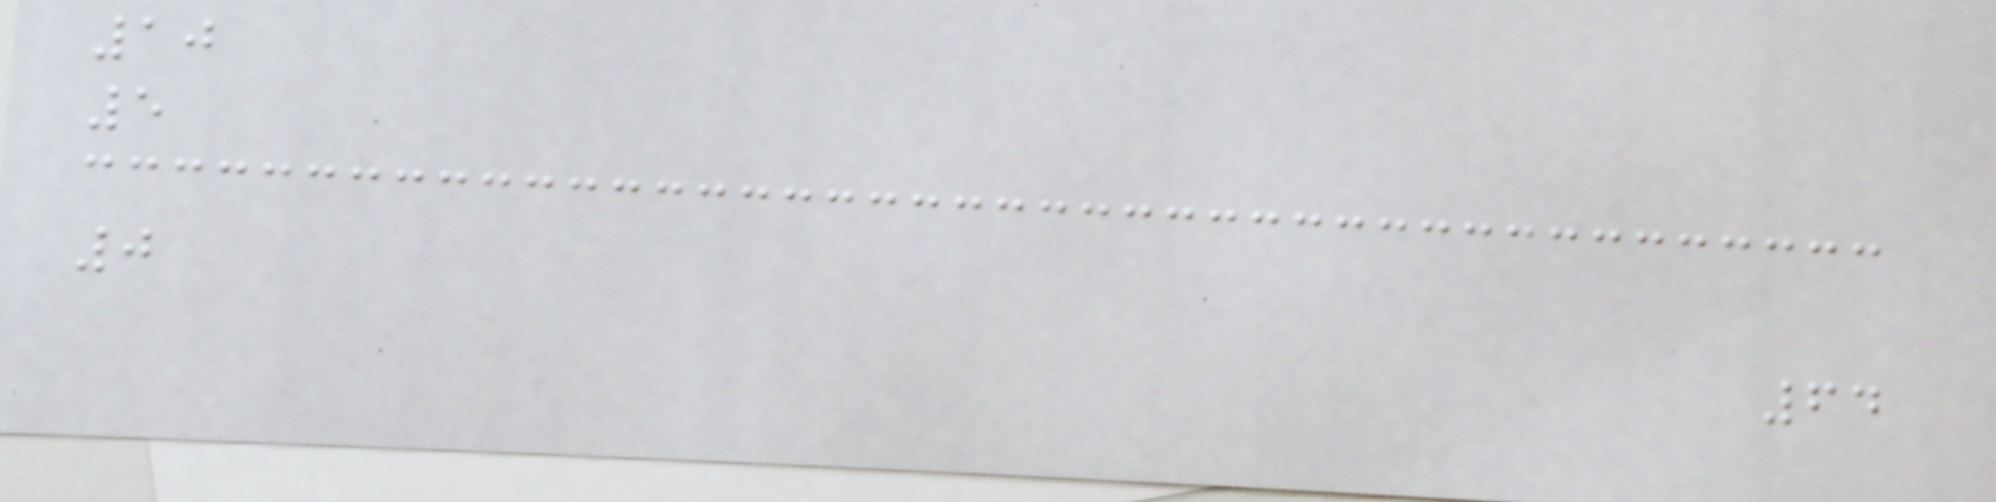10
5
0
64
